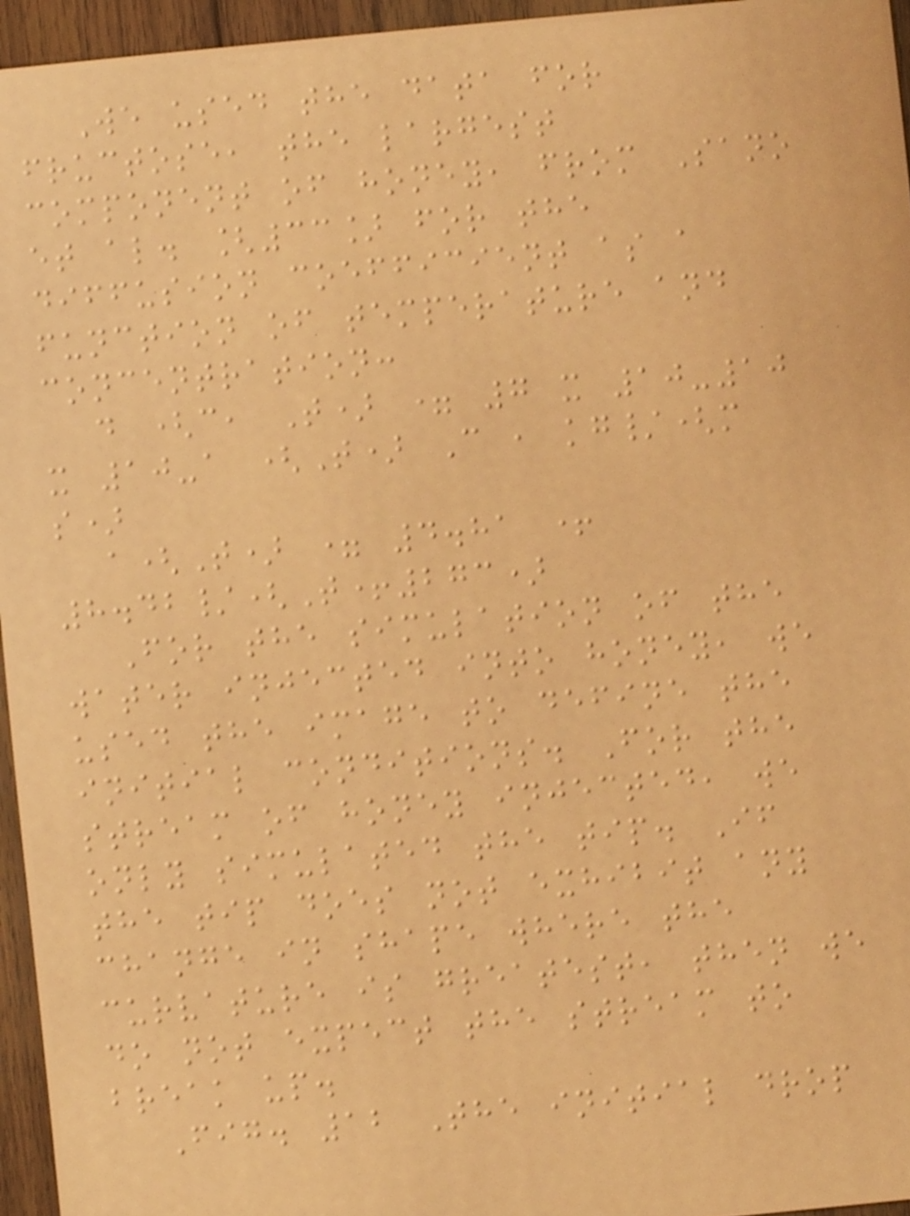We used the data for
fructose, the largest
component of honey, from Sano
et al. [33] for the
diffusion coefficient as a
function of temperature and
concentration:
d (c, T) = 7 x 10-10
x 10-a (T) C , kg/(m
s)
a(T) = 4.81 +
8.42/(T+273)
For the simulation of the
water injected into honey, we
used the image to define the
initial conditions. For the
stream of honey injected, we
only simulated the tip. If
the tip does not exhibit any
change in shape where the
curvature is greatest, then we
do not expect the stream to
break up.
Fig. 12 The initial drop
